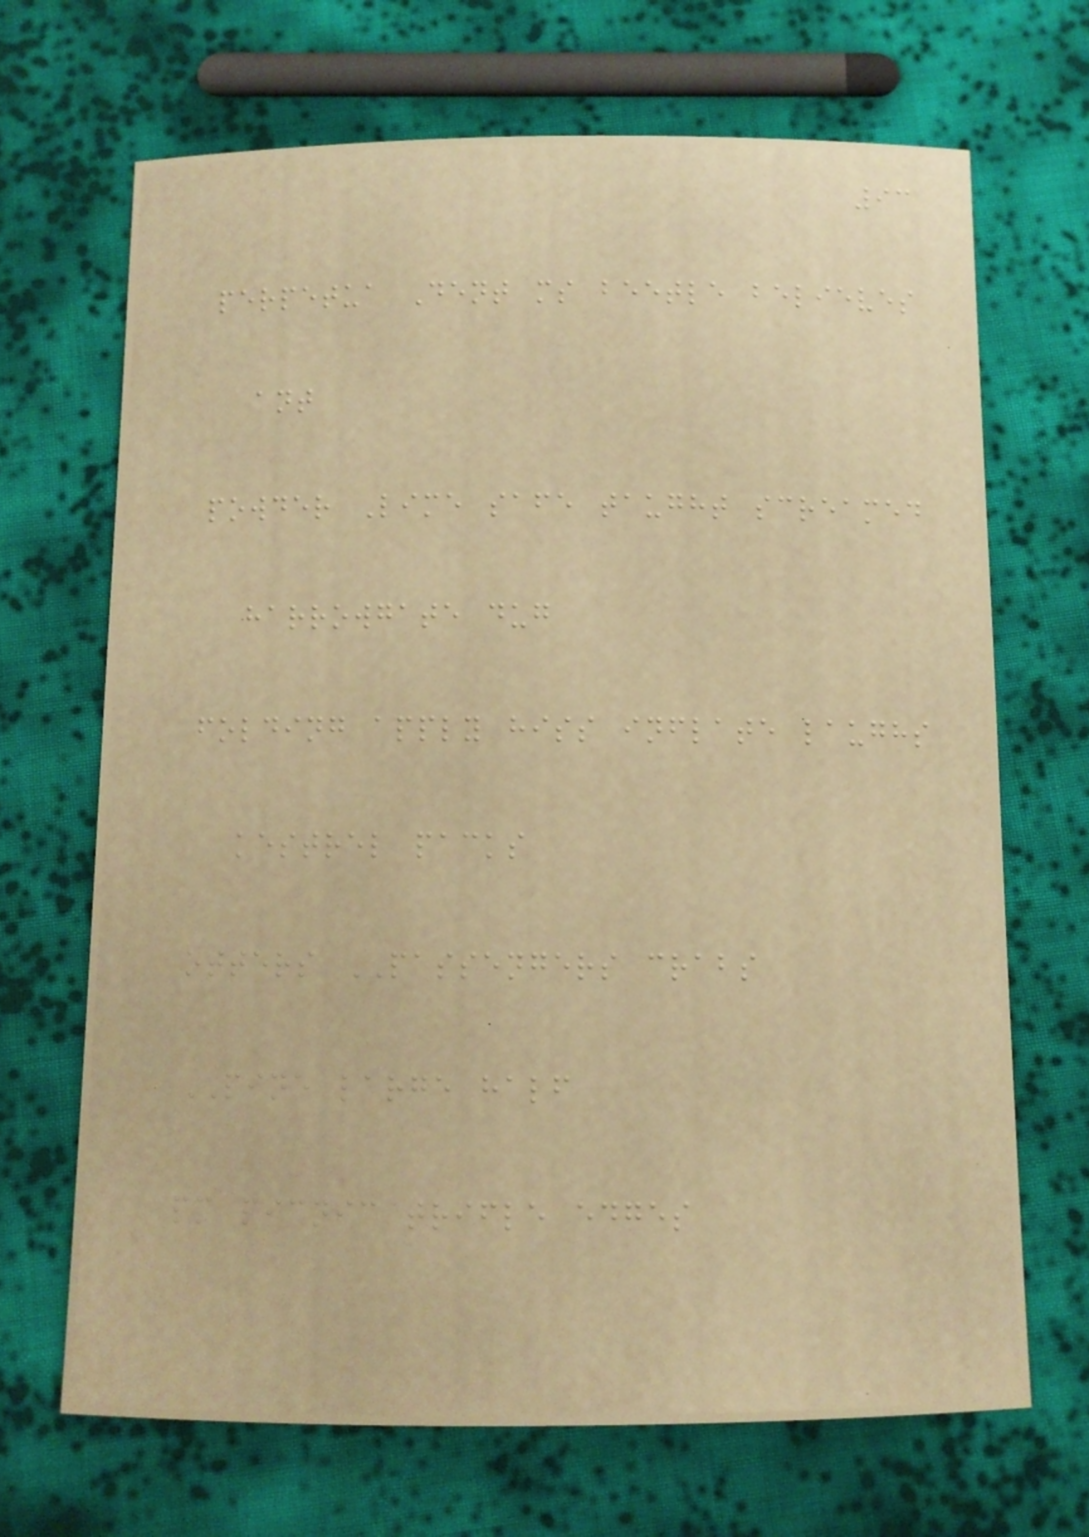93
perpetua Dent ms beetle believes
ant
powder Lime safe taught screamed
harrowgate dug
folding apply hiss inflate laughs
kestrel packs
otters PASSENGERS crabs
PINE large half
pm picnic trifle edges
